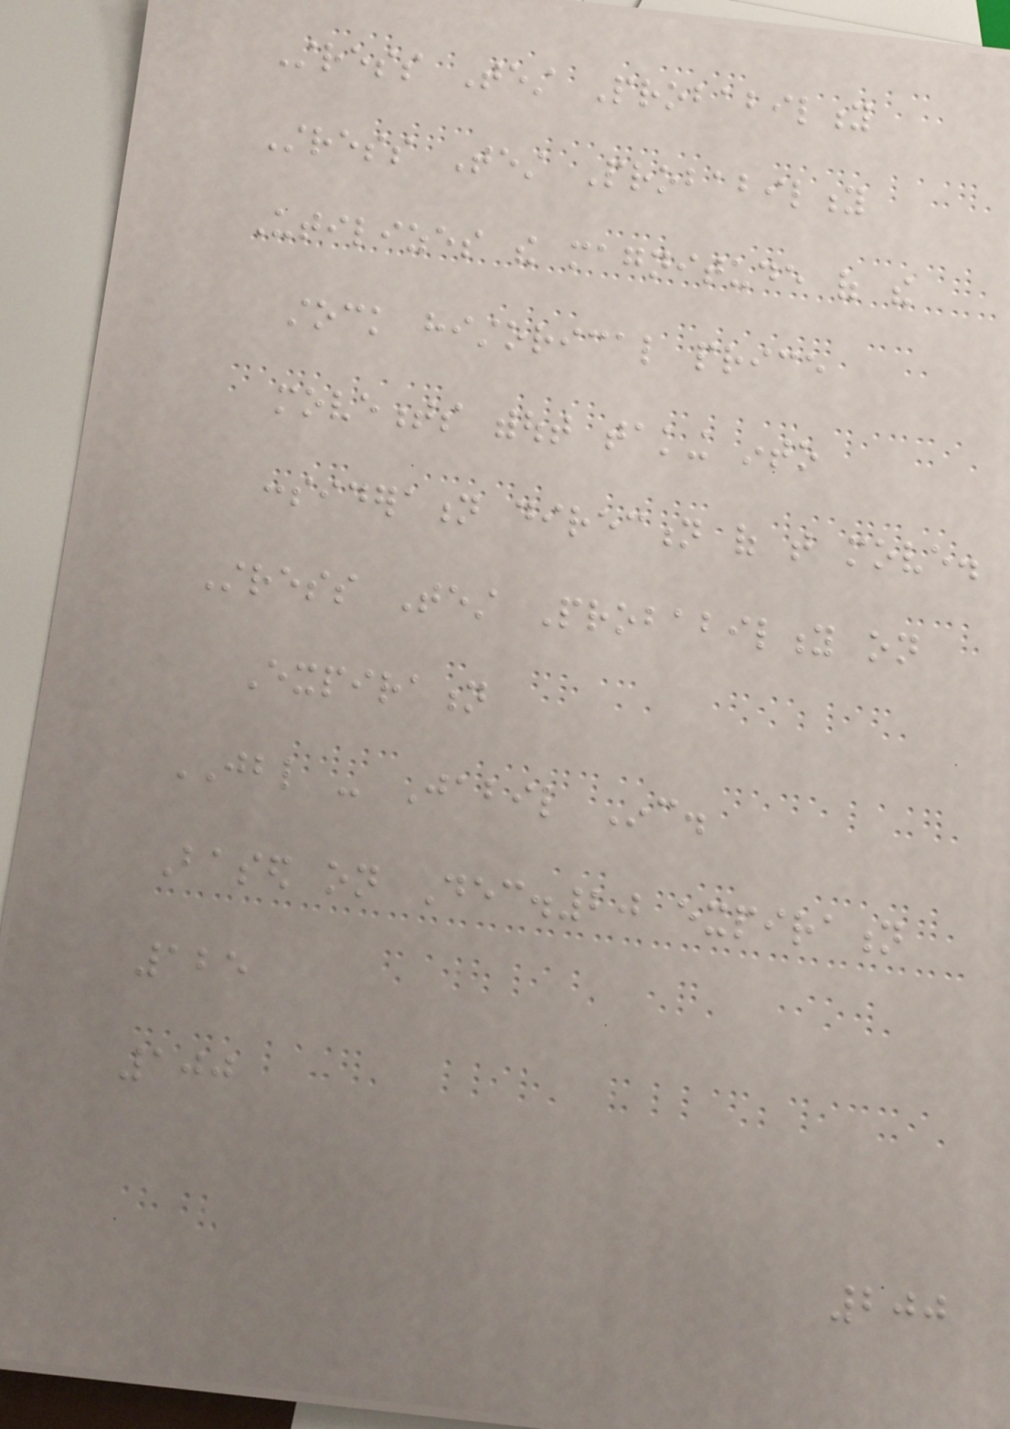Stress Test Probability
Stress Test Probability
Utilizes the magnitude of the
stock historical price
movements without taking into
consideration direction of that move.
Stress Test Probability on
Expiration
JBL - Jabil Inc.
Based on Dec.20 expiration
125
100
200
